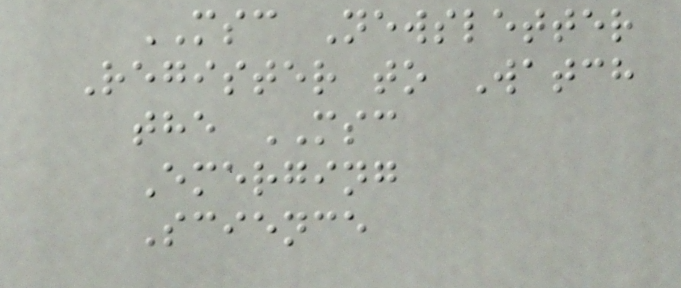MSC Newsletter
Register to Watch
the MSC
Emerging
Science
